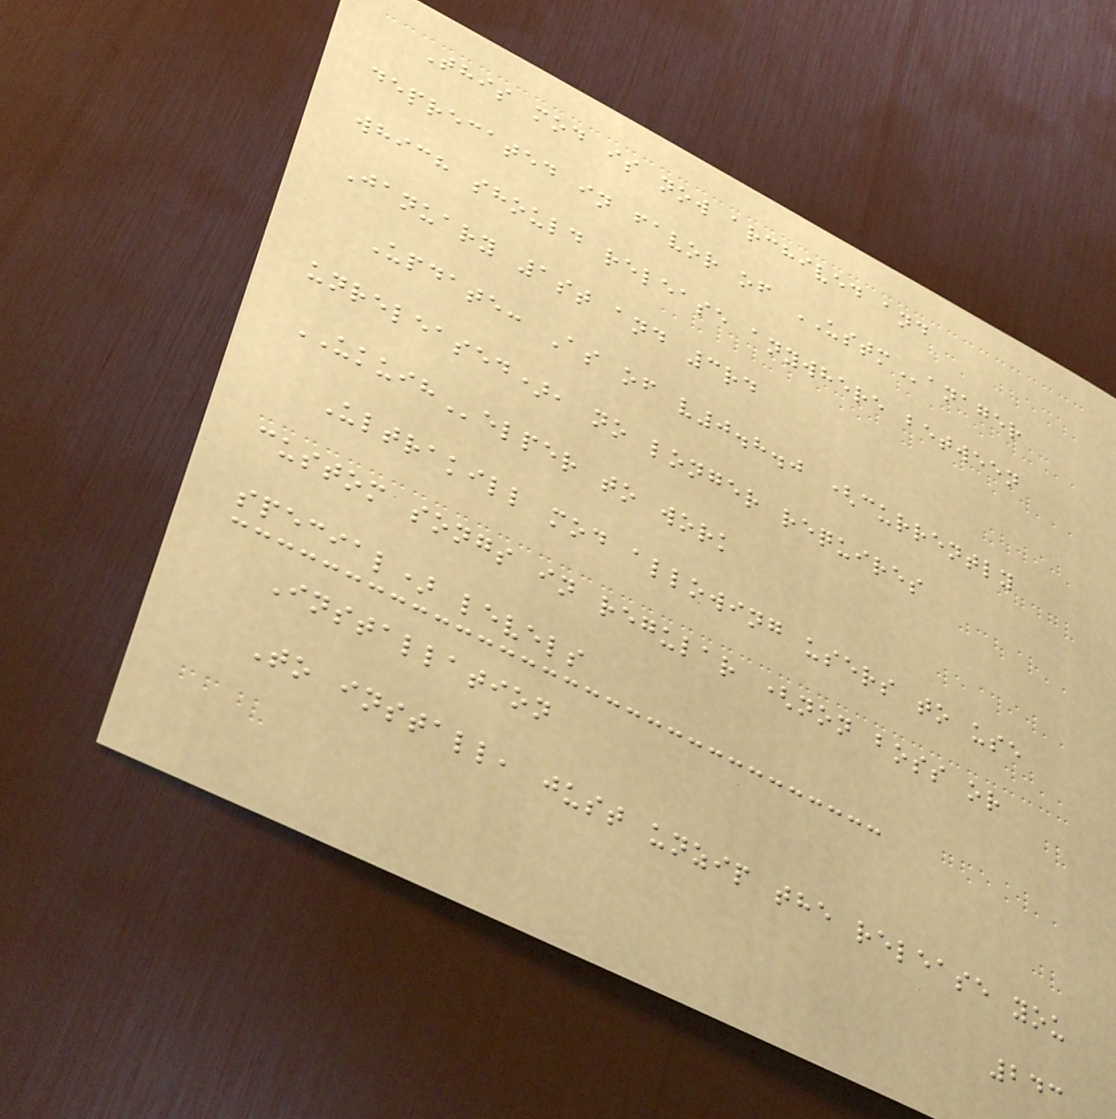This mod is now archived and
deprecated in favor of USTManager
which should release anywhere between
January 1st and 3rd
Update: As of v0.8.0 (currently
unreleased), no longer requires
UKUIHelper to work
Ultrakill mod allowing users to use
custom songs in regular (non boss or
special) levels
Installation
To install, just unzip the release you
243
